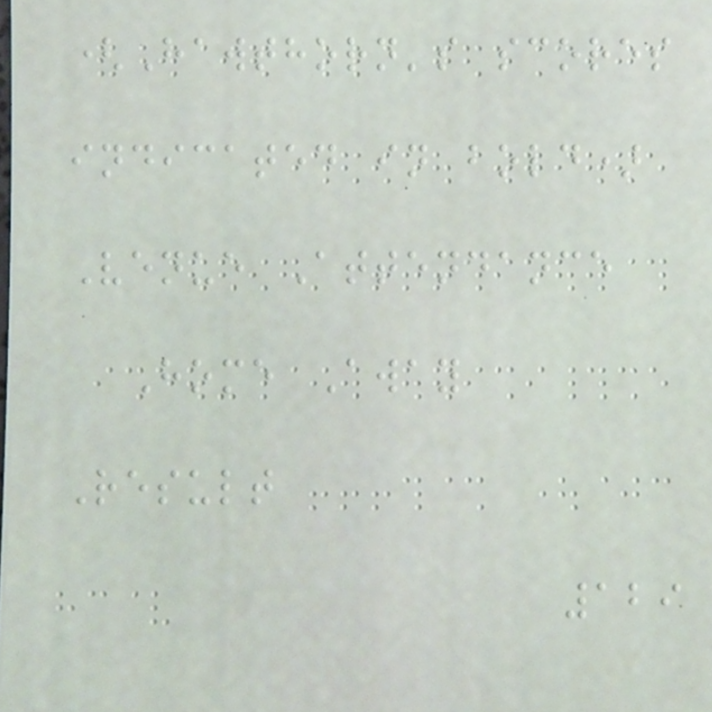(Hawthorn's scores
indicated in bold)
Venue Attendance
Home Away
Result
129
